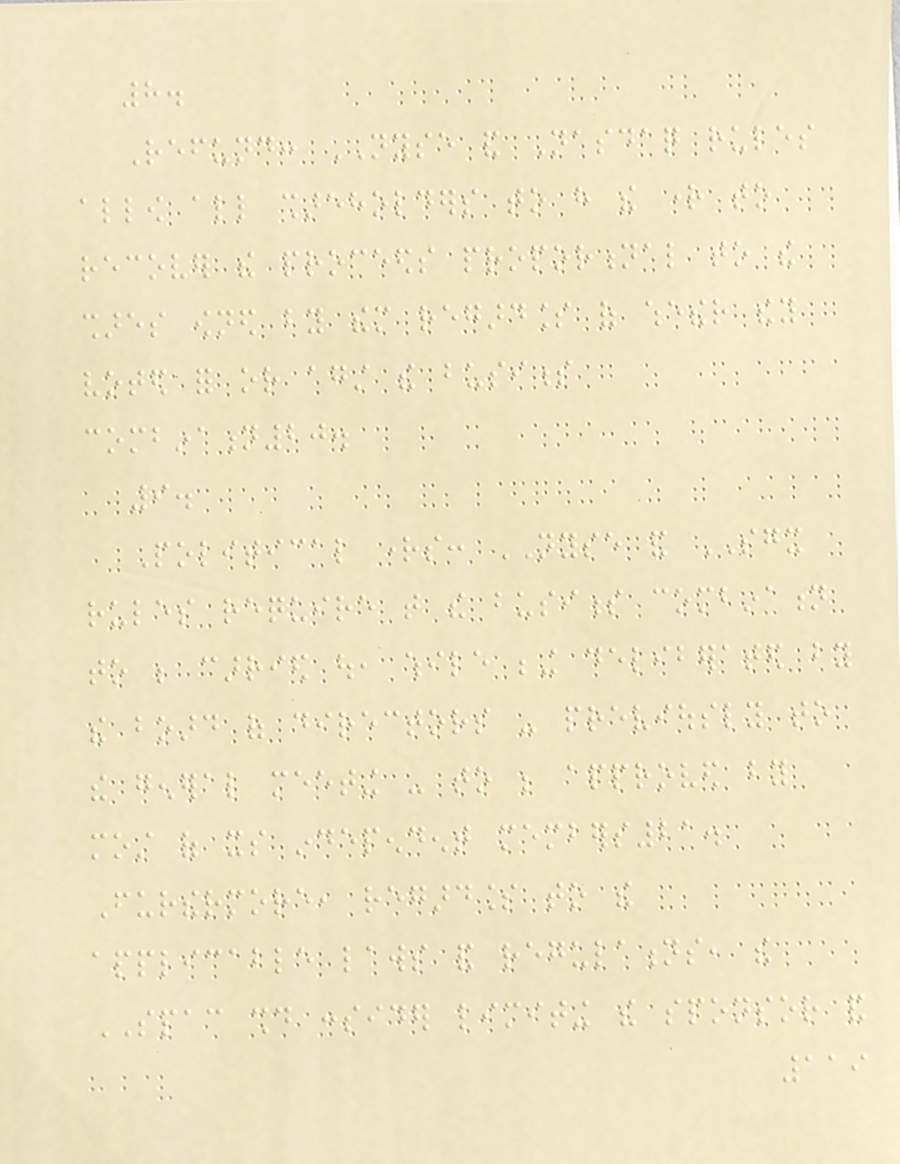8.
Refund: NYSE and Nasdaq rules
allow all shareholders to have the right to
recover the proceeds proportional to the
shares owned by them regardless of whether they
voted for or against the business
combination20.
9.
Political rights: NYSE and SGX
rules require that the business combination
to be carried out, while being deliberated by
the board of directors - previously to
the general meeting - to be approved by
most of its independent members21.
Furthermore, regardless to the
applicable laws and regulations, the
SPAC should consider limiting the sponsor and
119
